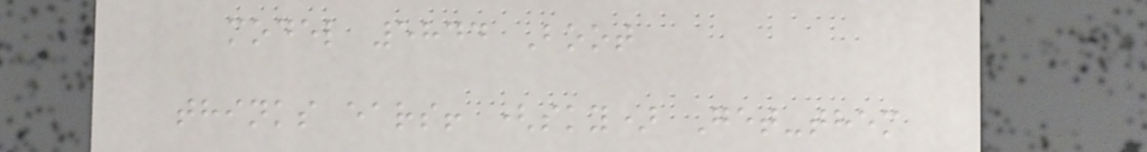model 5844 Boot
thinks ears! (sky) Get-them
